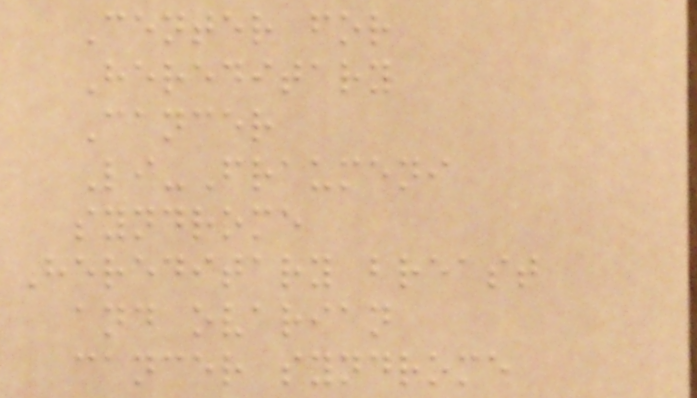Center for
Hereditary
Cancer
Li-Fraumeni
syndrome
Hereditary breast
and ovarian
cancer syndrome
